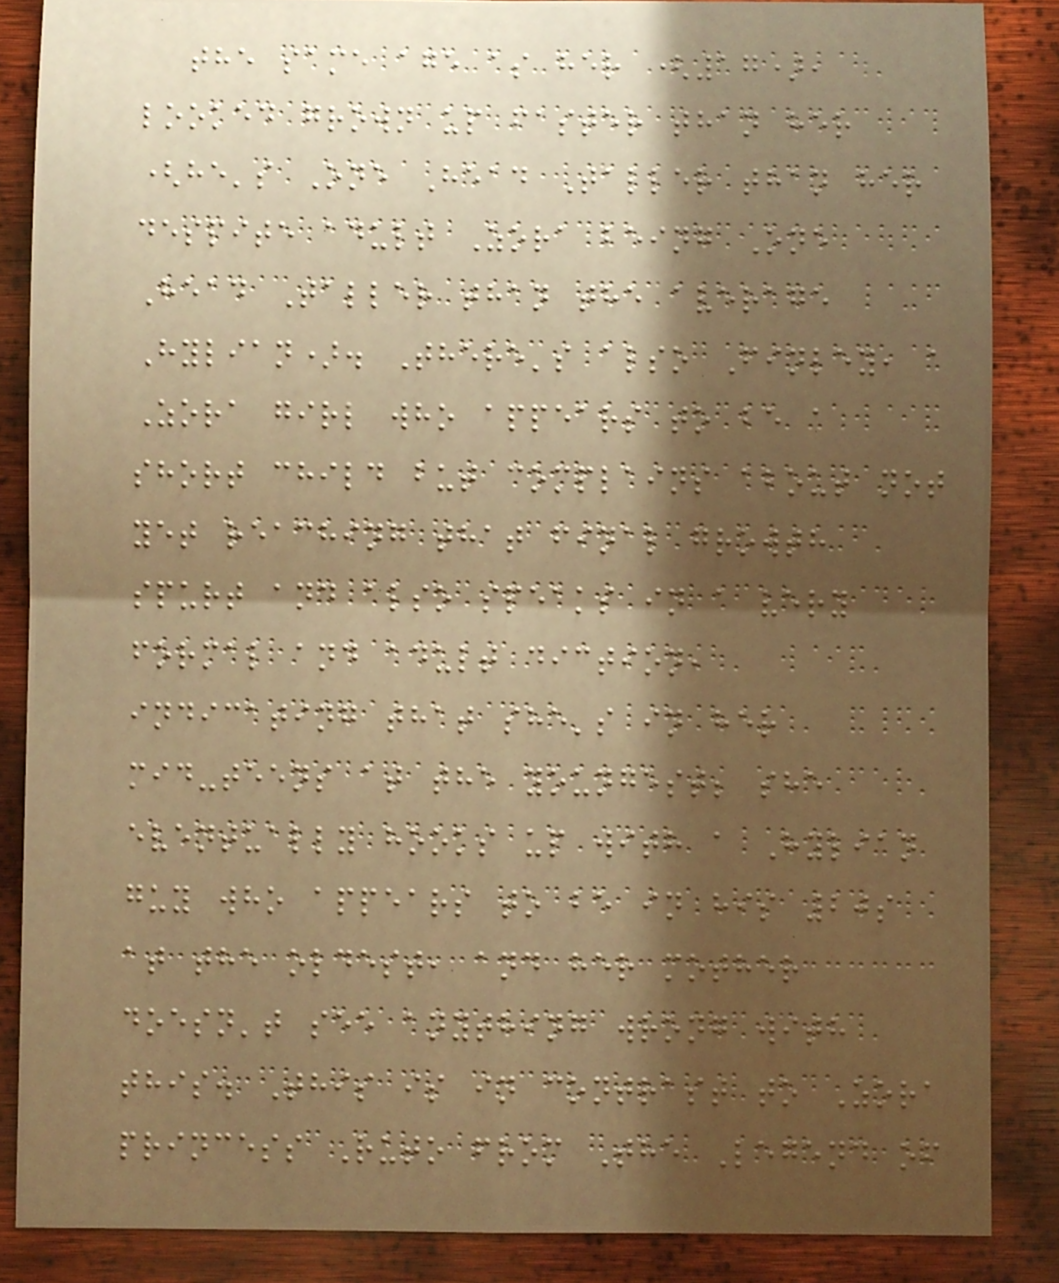the same age as her (17),
looked grown up faster than her
(he's One Head Taller than her
despite adult Zora being One
Head Taller than the average
Hylian). There's also Finley, a
Zora girl who appears to be a
short child but complains about not
yet reaching that final growth
spurt and also speaks in a very
formal and adult diction,
indicating that she's in her
mid-teens at the youngest; she
eventually hooks up with a Hylian
guy who appears to be in his 20s
at the oldest, and her mother
doesn't see anything wrong with
this. This is in contrast to Zora
princess Ruto from The Legend of
